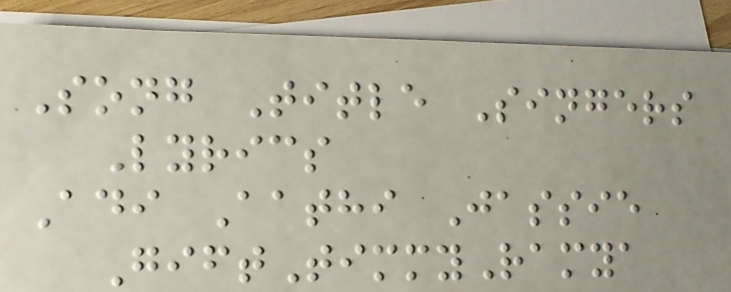Song Title Singers
Lyrics
Adi Aathi Jassie
GiftTimmyRamya
